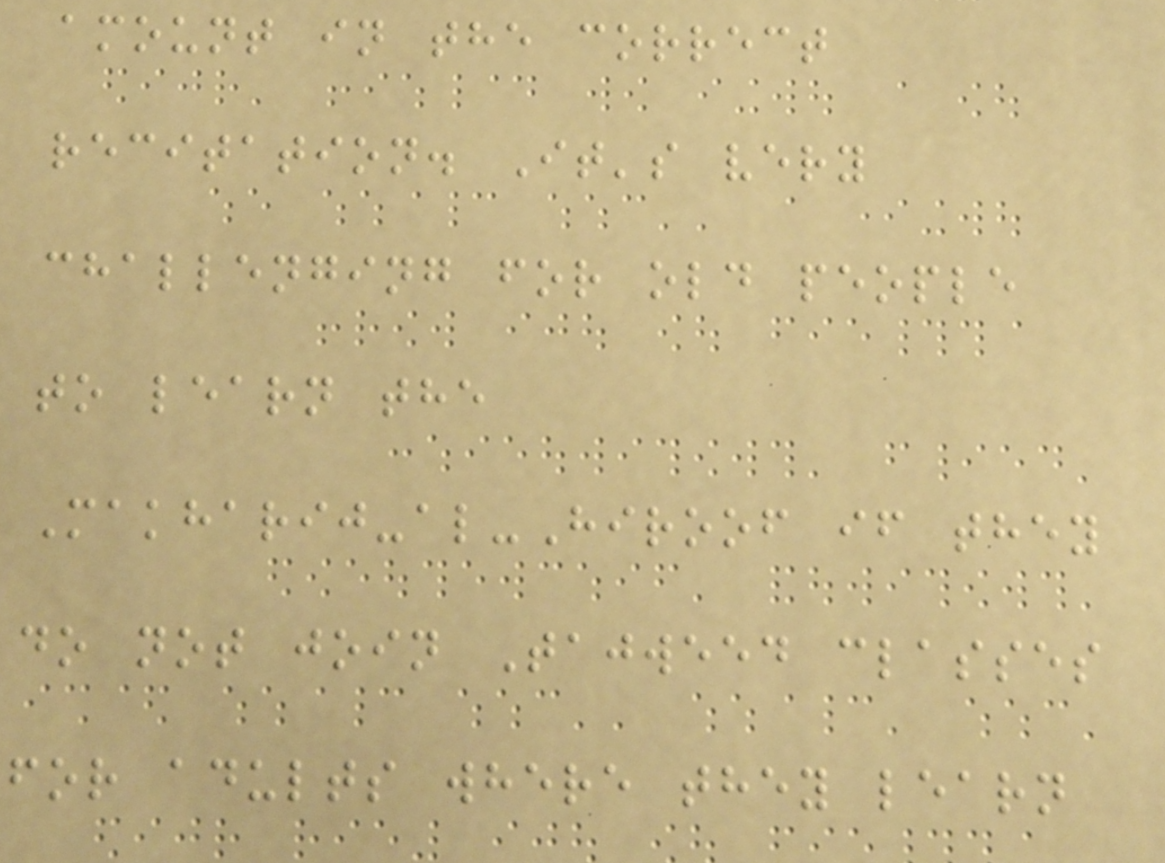amount in the correct
recitation. It's very
challenging for old people
to learn the
Makharij-al-Hiroof if they
do not join Tajweed classes
for adults where they learn
